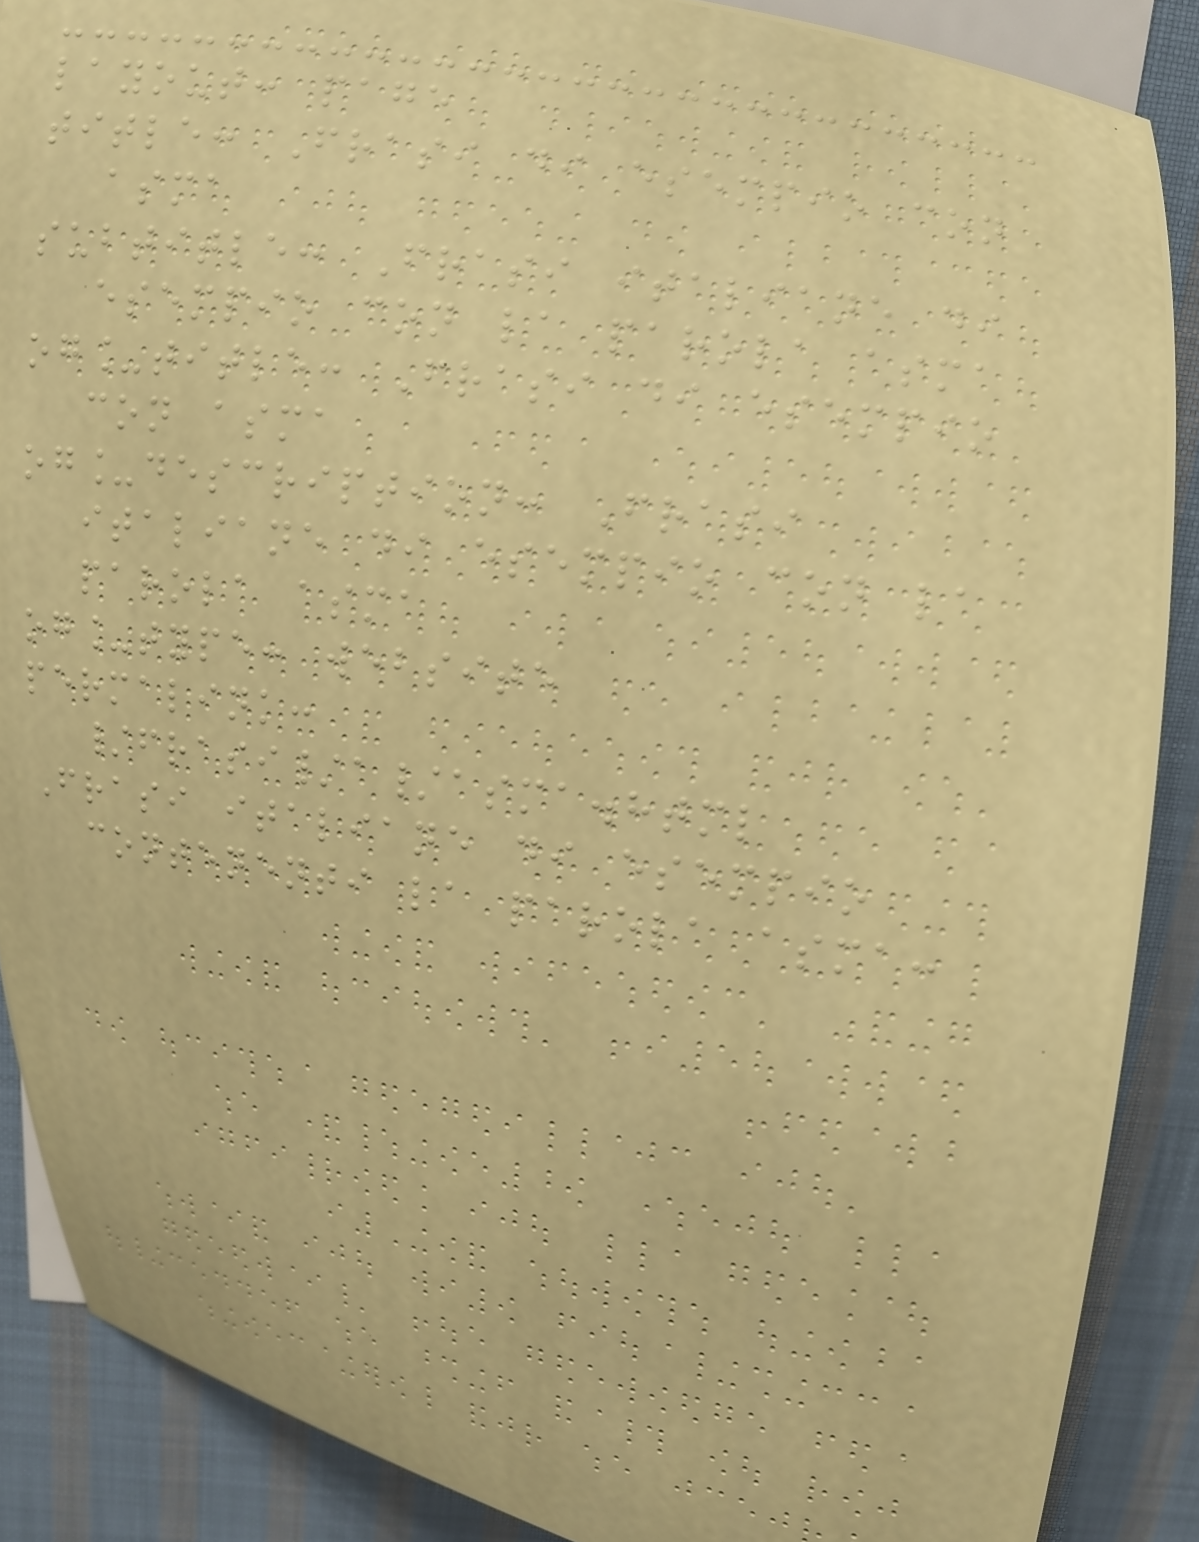layout: page
title: Frasi di esempio con
asma
subtitle: Frasi italiane di
esempio con la parola asma
og_title: Frasi di esempio
con asma
og_description: Frasi
italiane di esempio con la
parola asma
og_type: website
permalink:
/frasi/a/asma.html
Frasi italiane di esempio
contenenti la parola asma:
